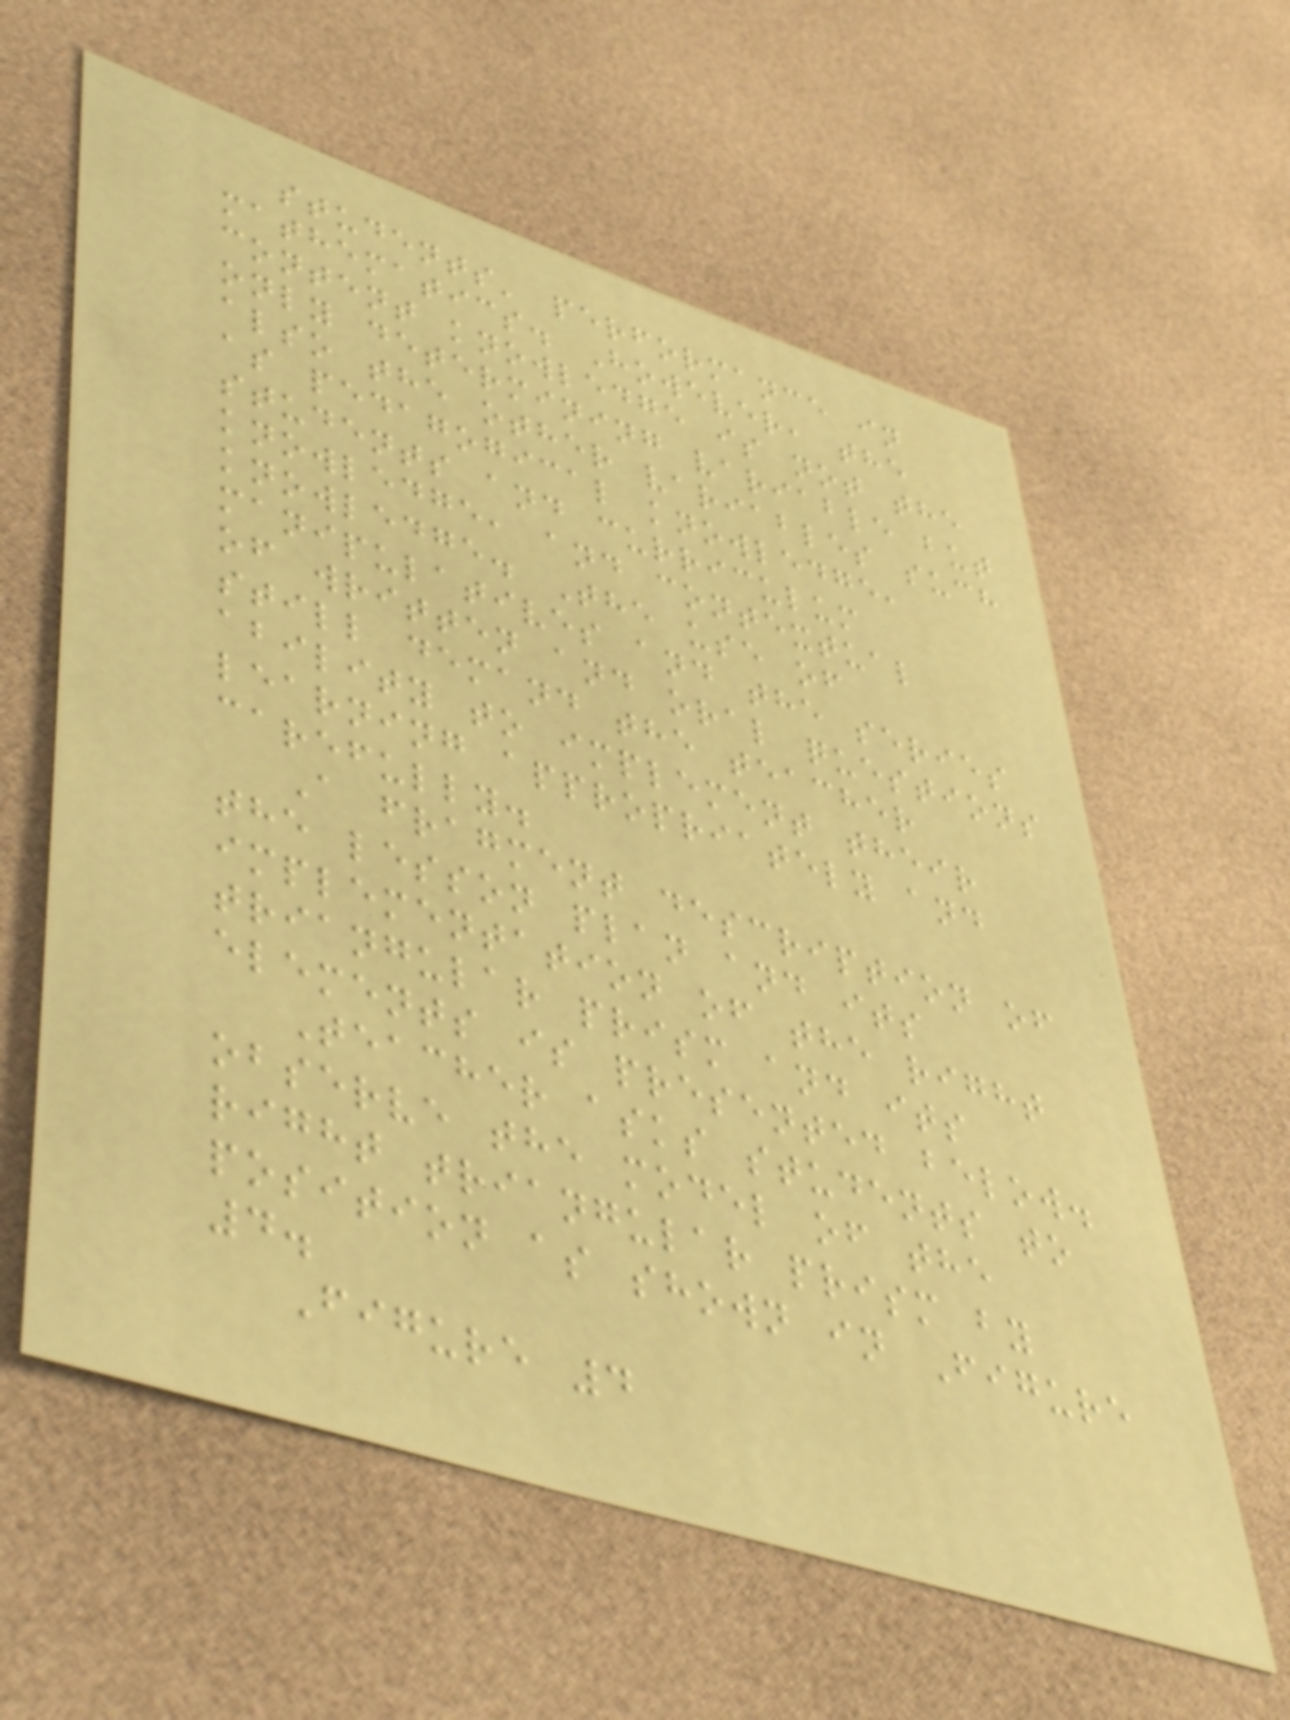students' performance in
mathematics. However, the
content knowledge is not the
only determining variable but
also the other variables such
as pedagogical knowledge,
students and curriculum
knowledge, and contextual
knowledge. The use of
manipulatives and the series
of written and oral questions
still demand the teacher
ability to implement their
learning appropriately and
carefully.
A fragment description of
the lesson plan and its
implementation of the right
triangular prism and its
elements is presented below.
Teacher asks students to
observe the model of the
right triangular prism by
position as shown in Figure
4.
Figure 4
